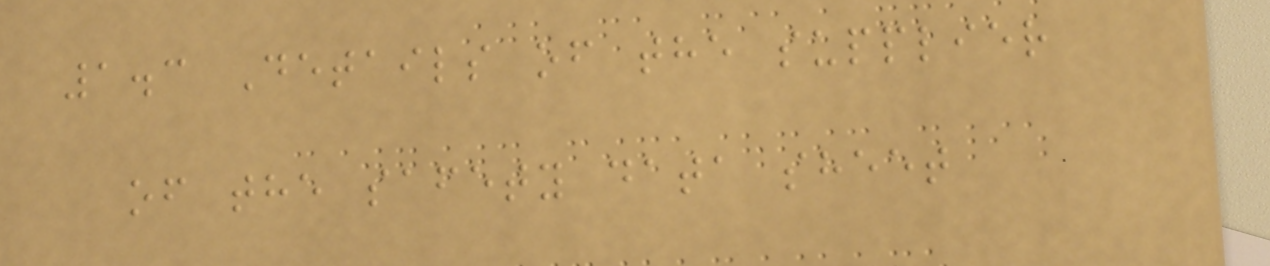1.3 Details of the supplier
of the safety data sheet
